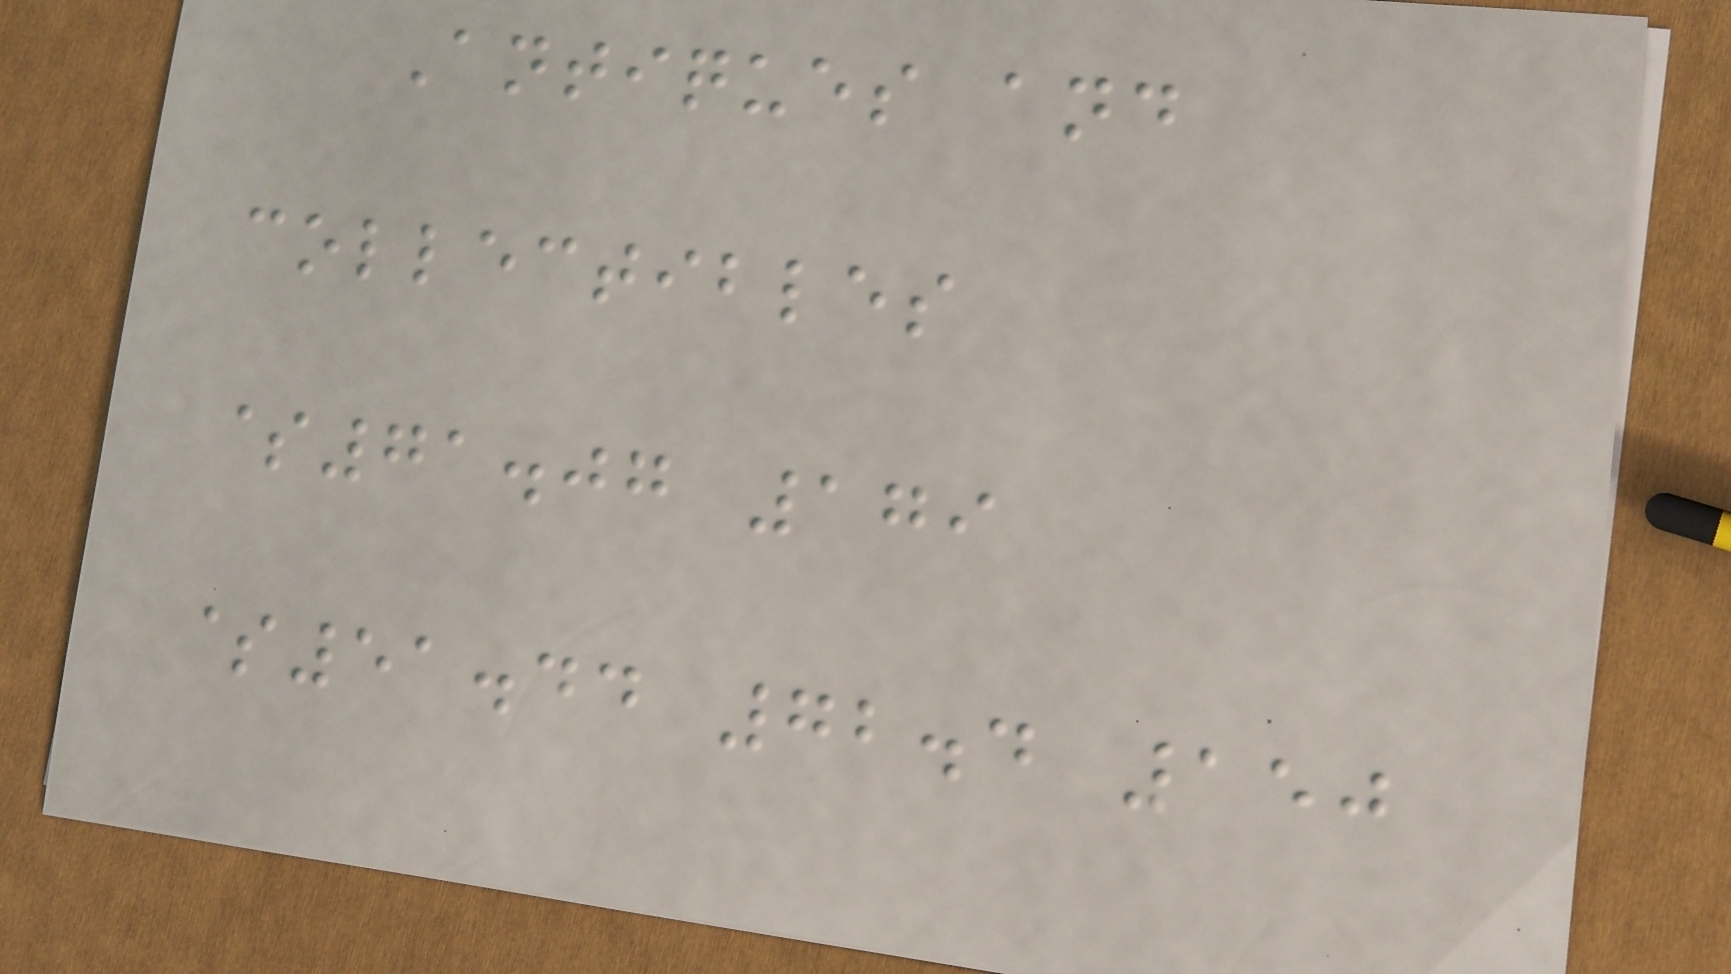Antiques and
collectibles
$71.07 179
$51.44 72.4 150
